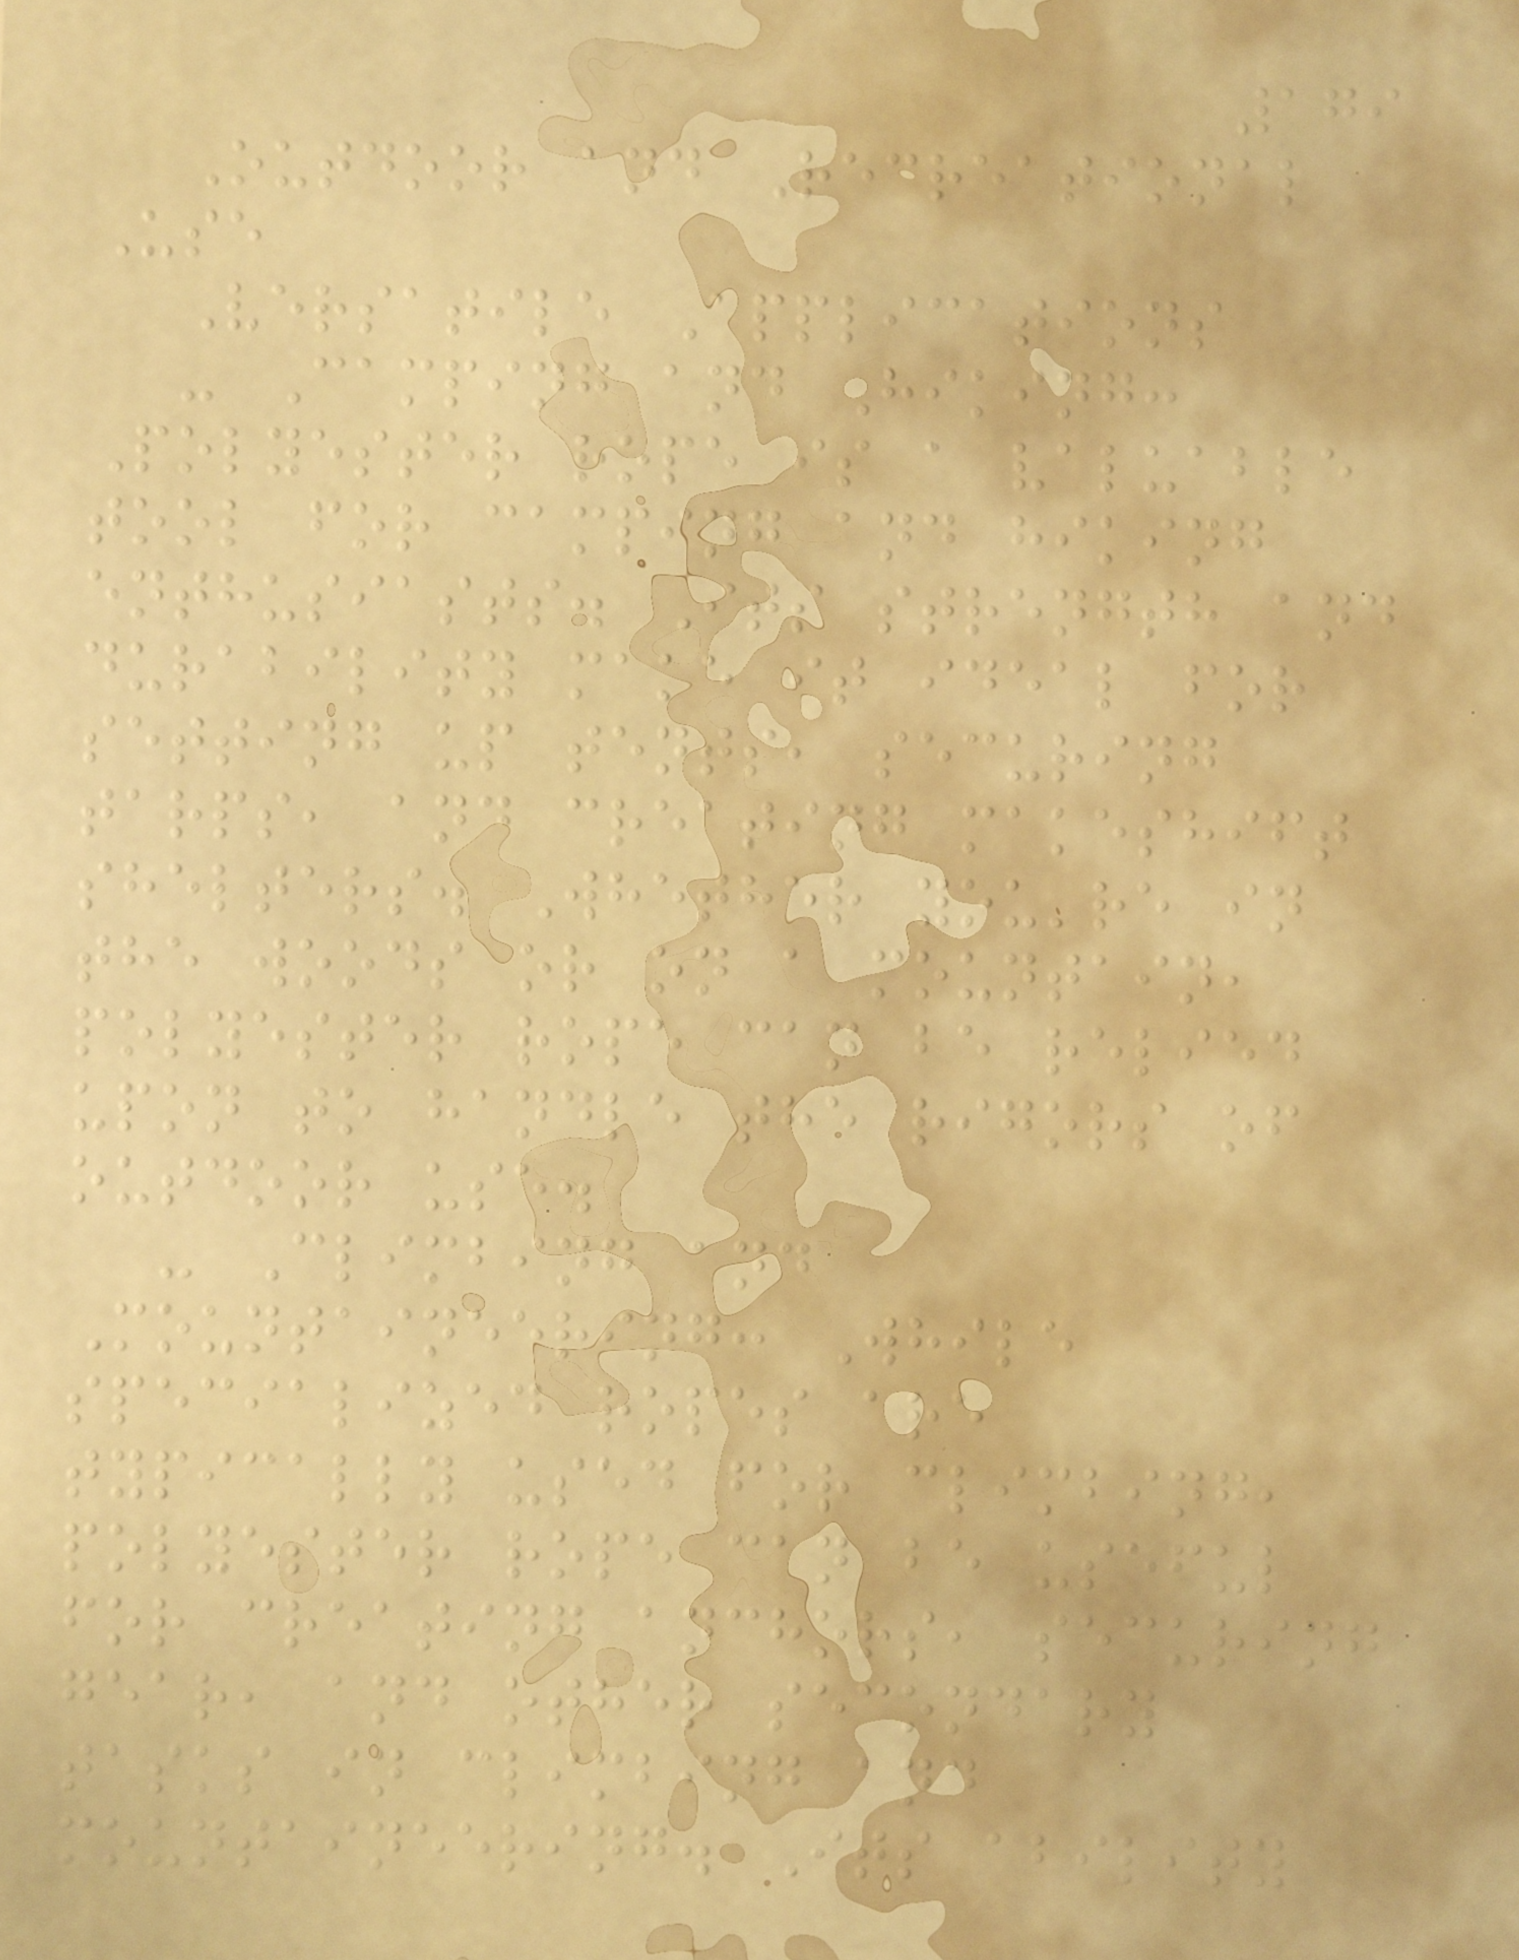179
Outdoor and Recreational
Use
Versatile Applications
- Camping and Hiking:
Polyester rope is a valuable
tool for camping and hiking
enthusiasts. Its strength and
durability make it ideal for
setting up tents, securing
tarps, and creating makeshift
shelters. Whether you're in
the woods or on a mountain,
polyester rope can be relied
upon to handle the rigors of
outdoor use.
- Climbing and
Mountaineering: While
specialized ropes are
typically used for climbing,
polyester rope can be useful
for creating anchors, securing
gear, and other secondary
tasks in climbing and
mountaineering. Its ability
